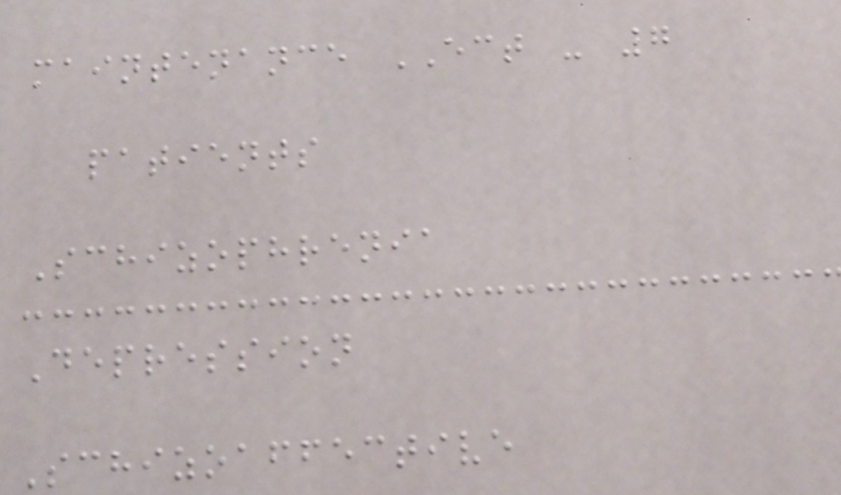maintenance ECT - 7
patients
Schizophrenia
Depression
Schizoaffective
